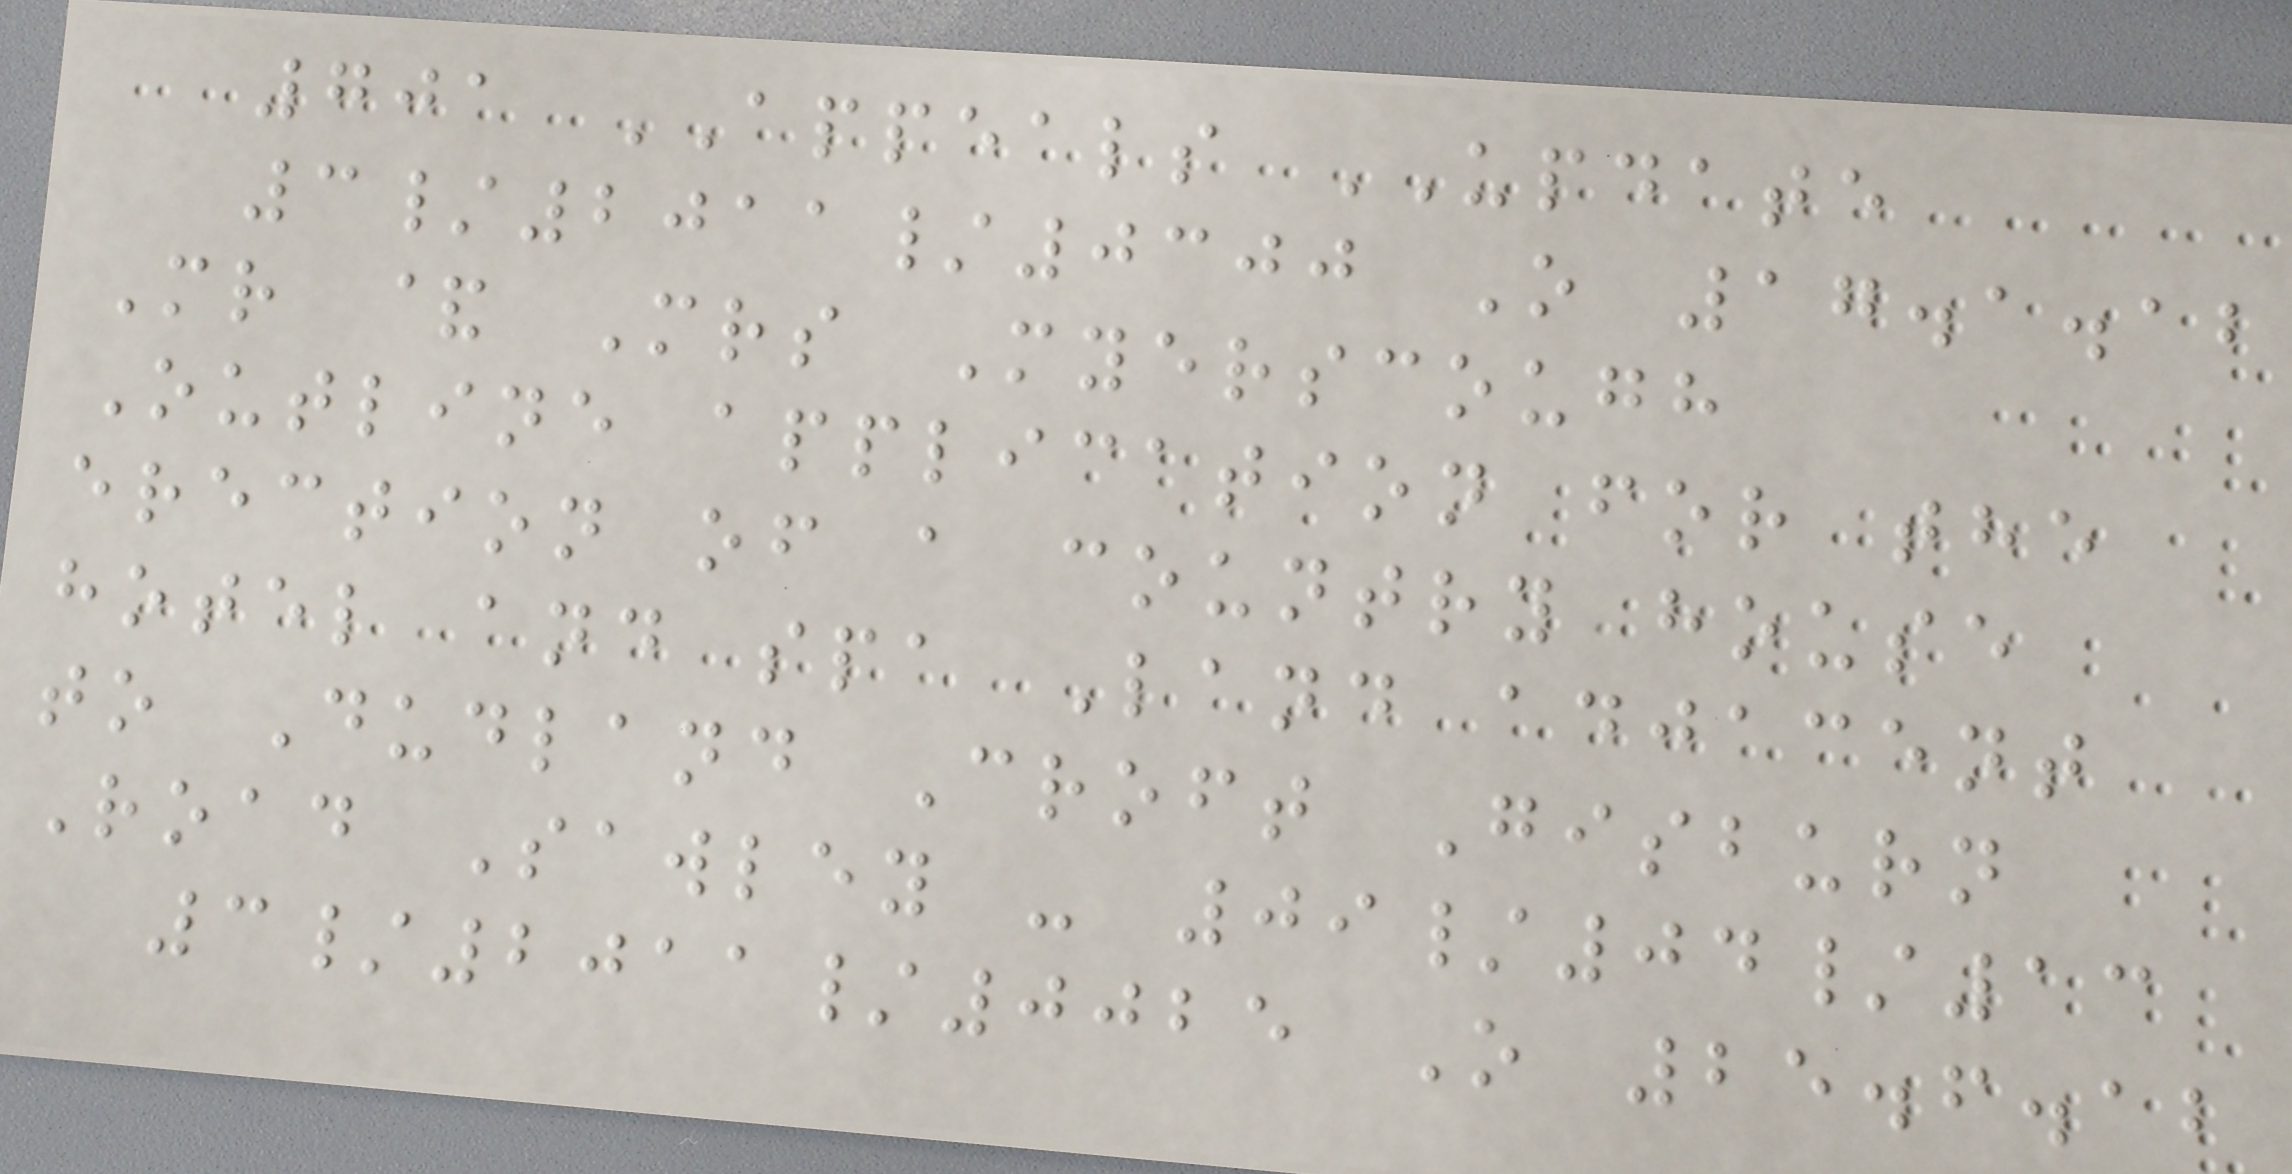701 APPEALS UPDATE
3/2011/0300 O 17.1.12
Mr & Mrs Myerscough
Outline application for the
erection of a country house
hotel and spa Land adjacent
to Dudland Croft Gisburn
Road Sawley - 09/04/13
3/2011/0025 O 25.6.12
